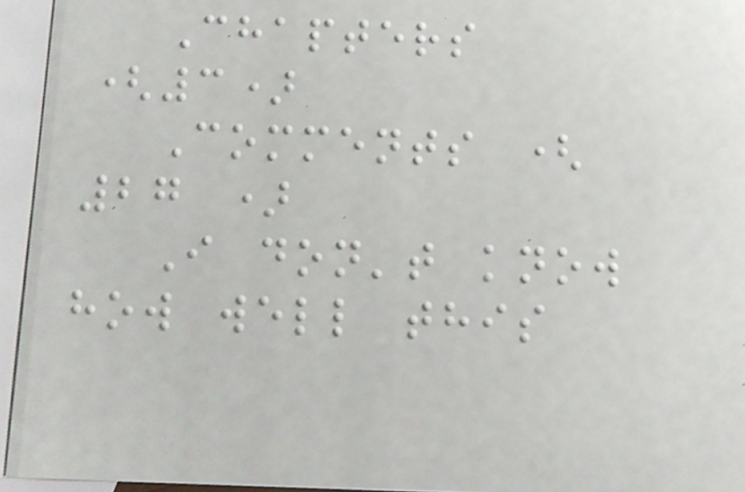Chapters
(3)
Comments (
27 )
I don't know
how well this
